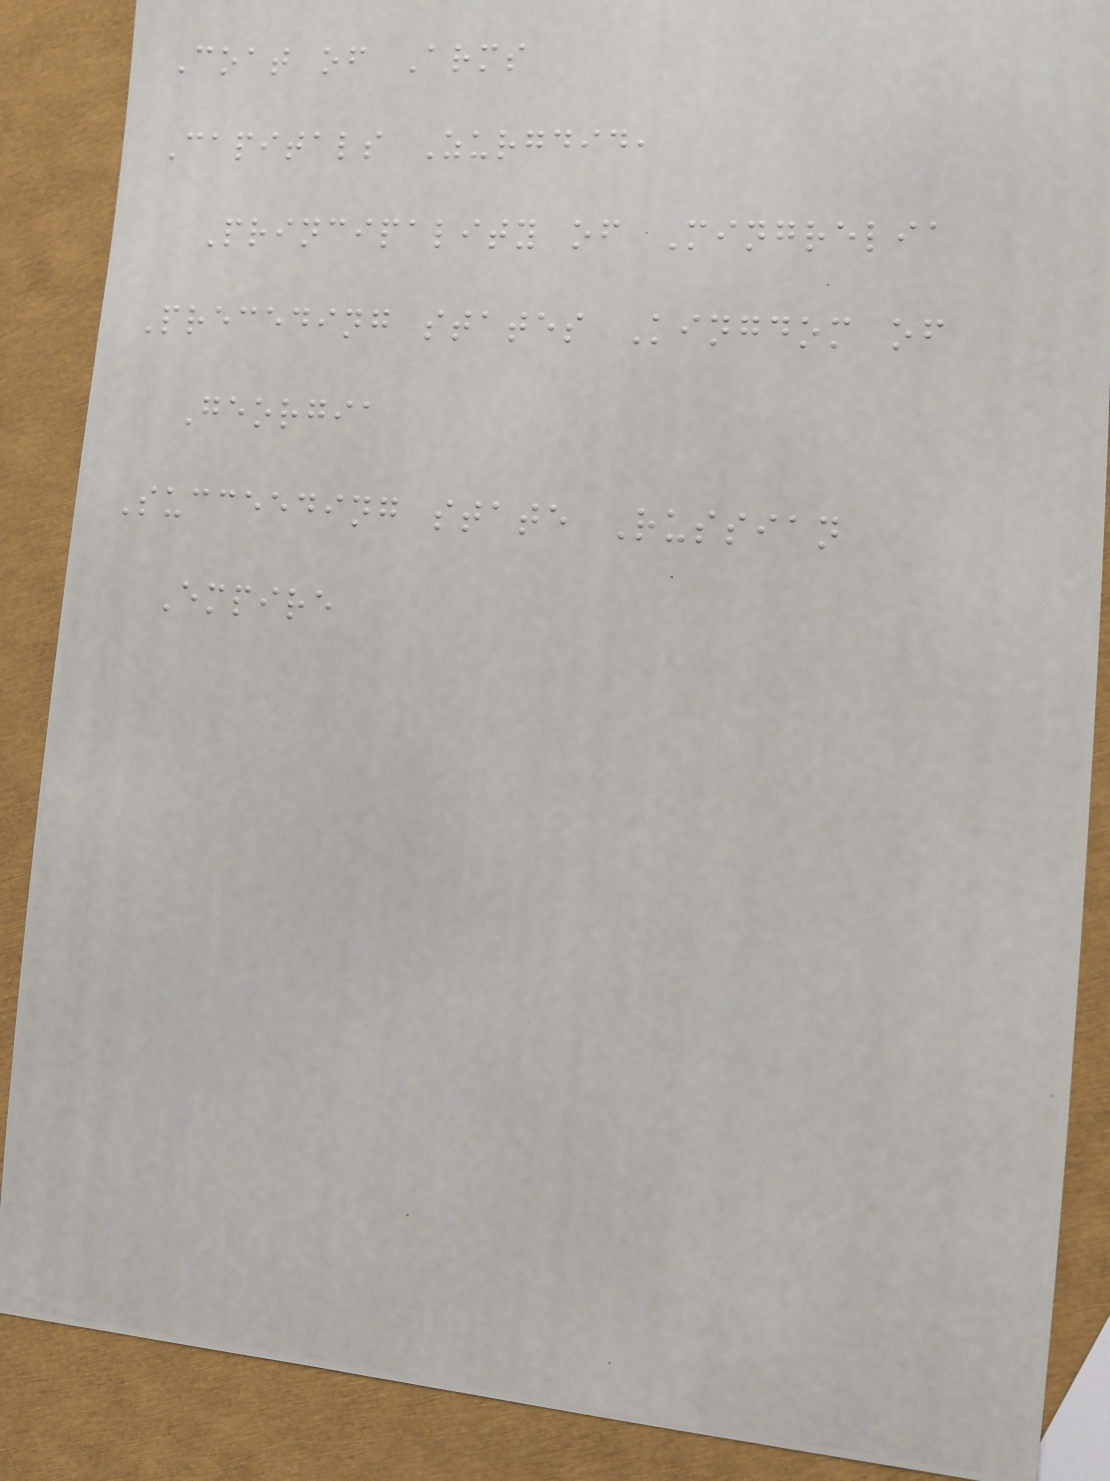Coat of Arms
Capitals Zurgdid,
Principality of Mingrelia
Preceding states Kingdom of
Georgia
Succeeding state Russian
Empire
